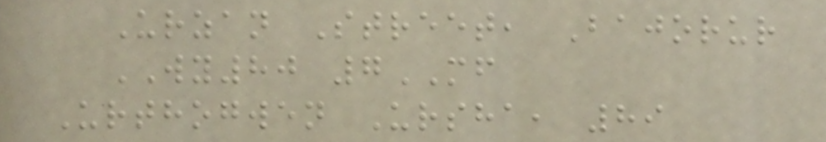Urzan Street, Bajorur
WY80 7MF
Urthogwen Ursha, 89
